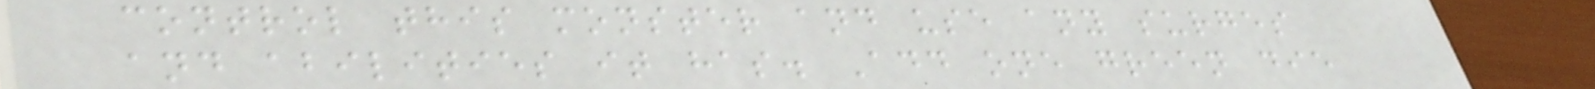control this monster and use any surges
and abilities it has. Add one green die
